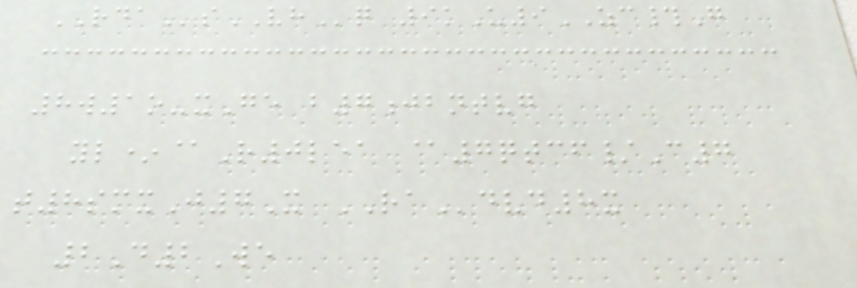RDAsVHq 9kU9ZC#G
8w1o-xGe b7jbntvg
yl*@R0lea @7qtcf/C7
t8smxJ7X RAdvd8x
2D2We
